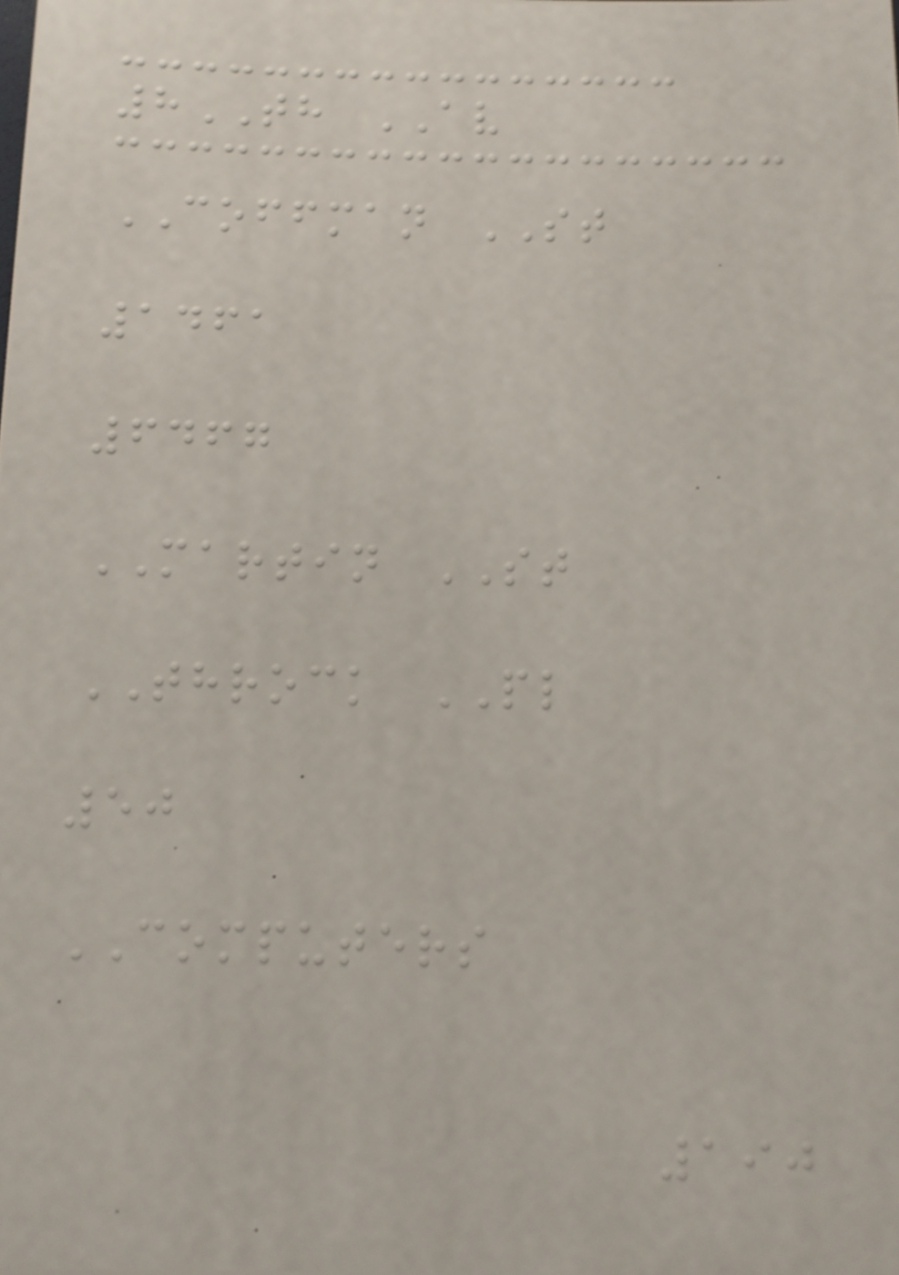8TH AV
COFFMAN ST
1461
6467
MARTIN ST
THROCK PL
50
COMPUTERS
190
